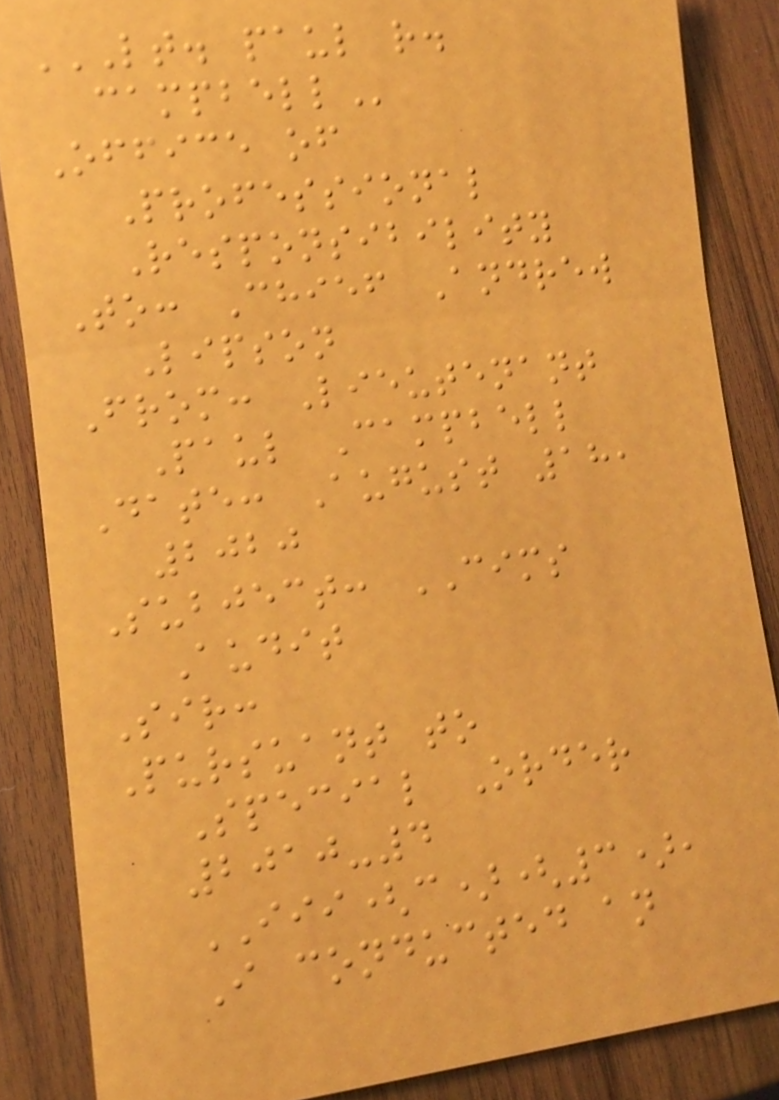LT. PAUL R.
CAMPBELL
Office of
Professional
Responsibility
To: Chief Andrew
Lipson
From: Lieutenant
Paul Campbell
Date: August 18,
2020
Subject: CIMS
Audit
Sir:
Pursuant to
Special Order
2010-4
III(c)(3),
I conducted an
